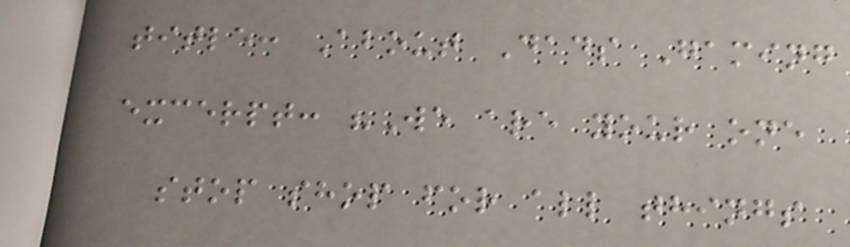title: About Dads Gaming
excerpt: "We are your one
stop shop for all things
